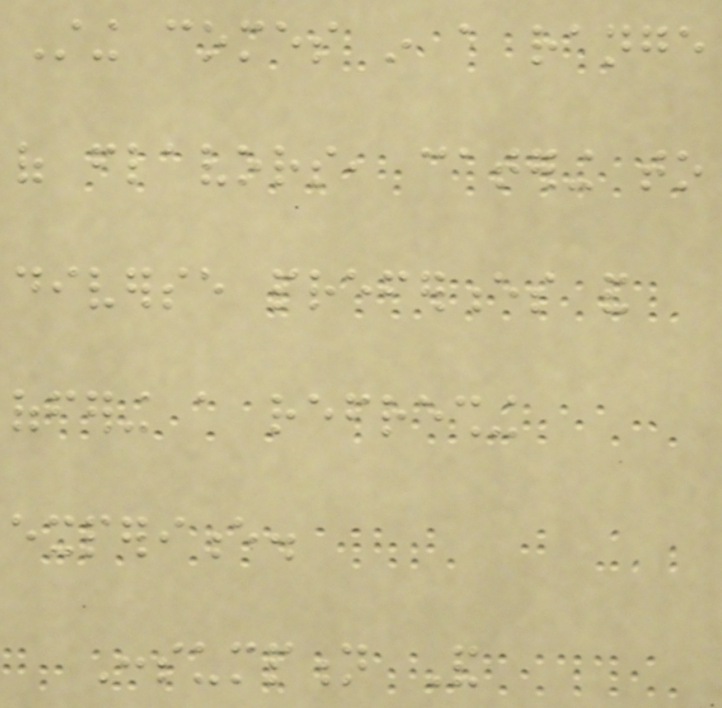Sting comes in a range
of flavors, catering to
diverse preferences and
offering a refreshing
experience.
Consumption And
